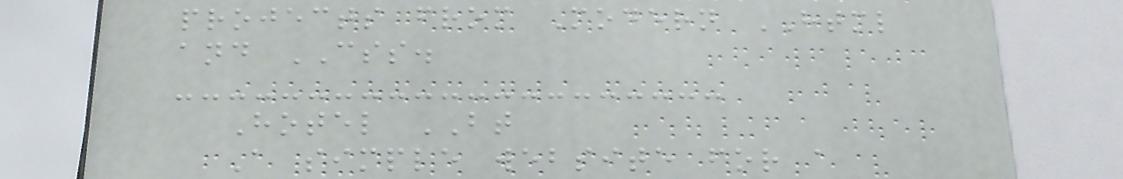projects from Modern HTML
and CSS.
Hotel BT
A simple website for a
